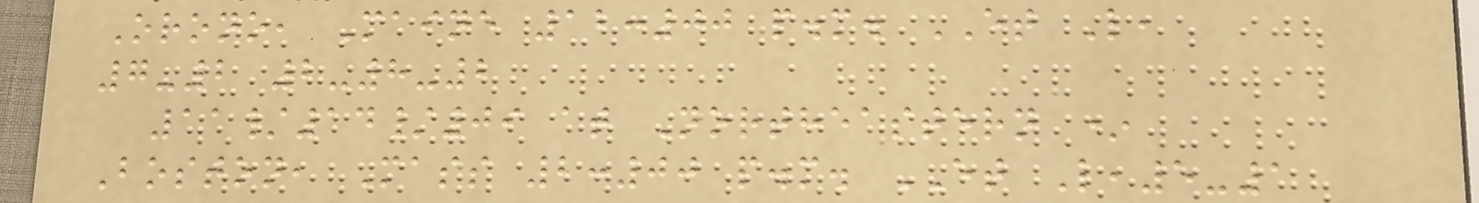Orono, Maine 12:00 p.m. ET L,
7-2 2-8-2
11/14/09 at Northeastern *
Boston, Mass 2:00 p.m. ET L,5-1
